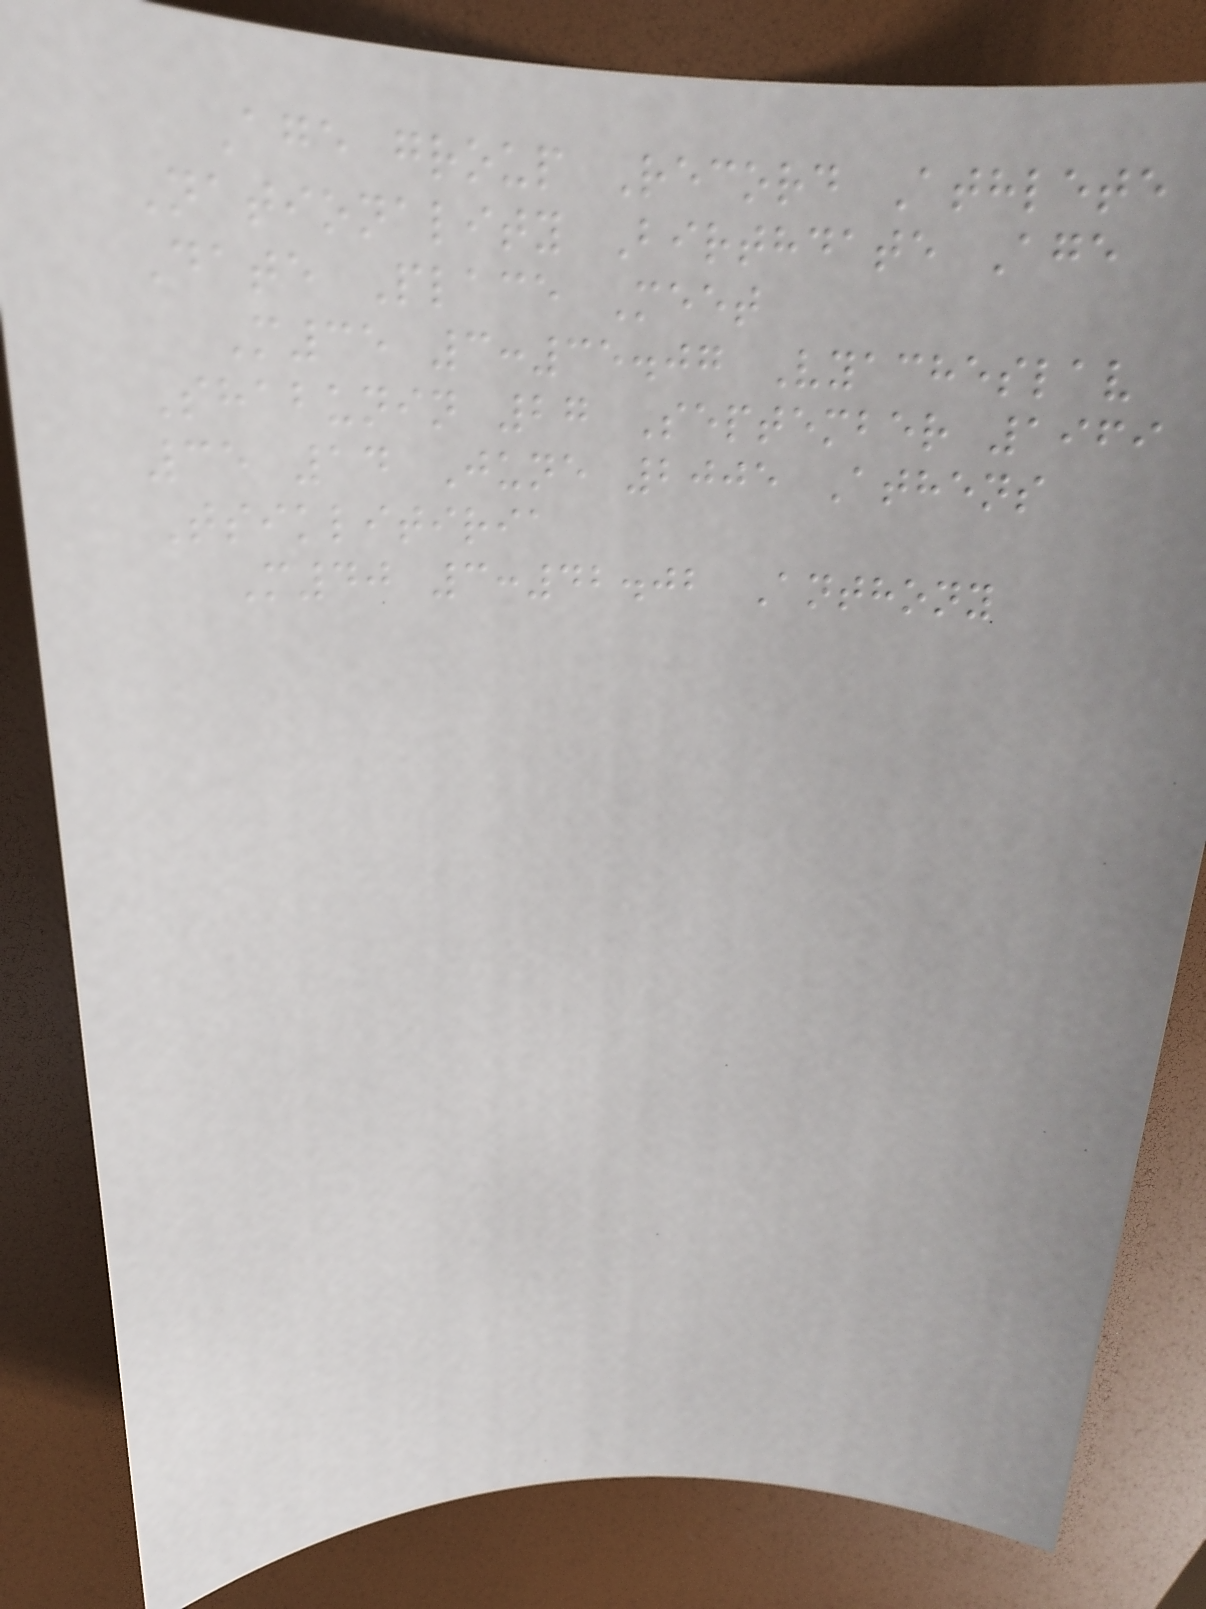Age group Record Athlete
Nationality Birthdate Age
Date Place Meet
M35 3:35.07 Vyacheslav
Shabunin 27 September 1969
35 14 June 2005 Athens
Tsiklitiria
M40 3:42.02 Anthony
